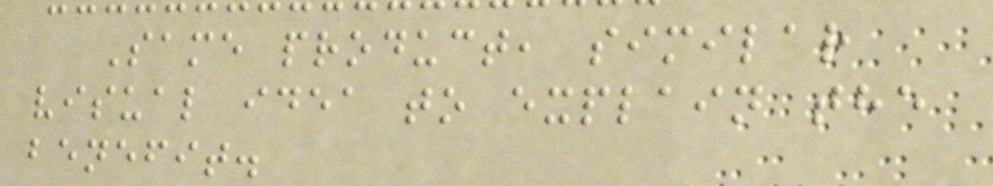Same product, similar
visual idea to explain the
benefit.
